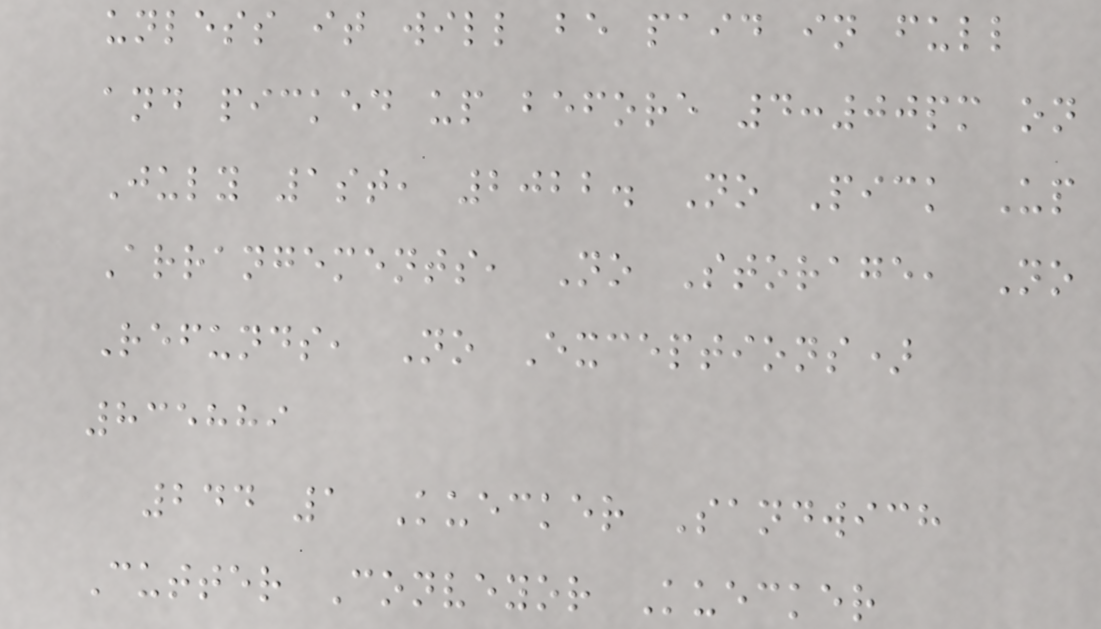unless it will be paid in full
and picked up before 4:00pm on
July 1st, 2022. No Pick Up
Arrangements, No Storage, No
Refunds, No Exceptions)
835889
244 1 Kuecker Sandwich
Cutter Conveyor Kuecker
